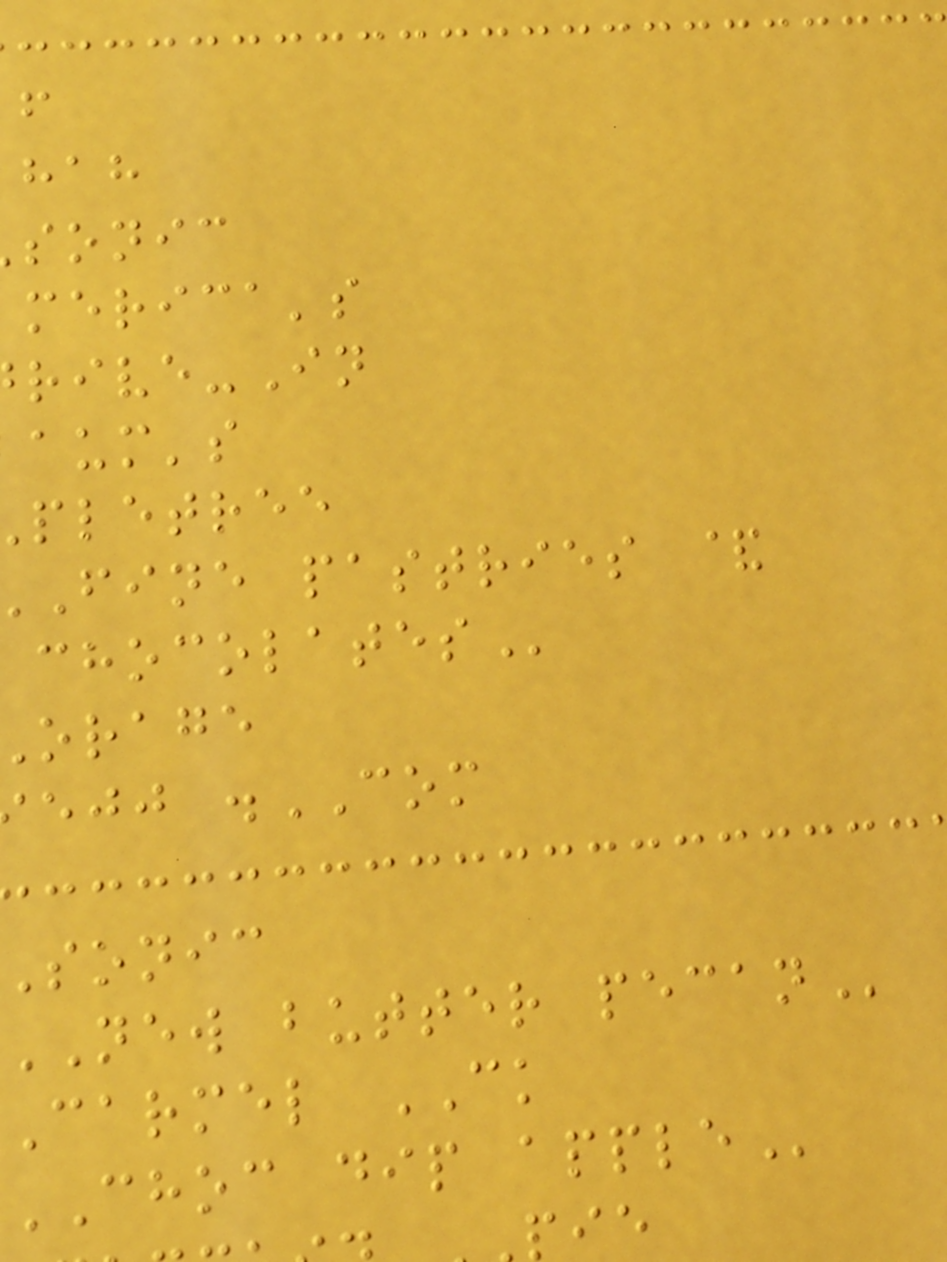sonic
merica's
rive-In
aum's
pletree
fine pastries &
orage
ejj .COM
sonic
NEW butter
carmel CK
CHOC dip
